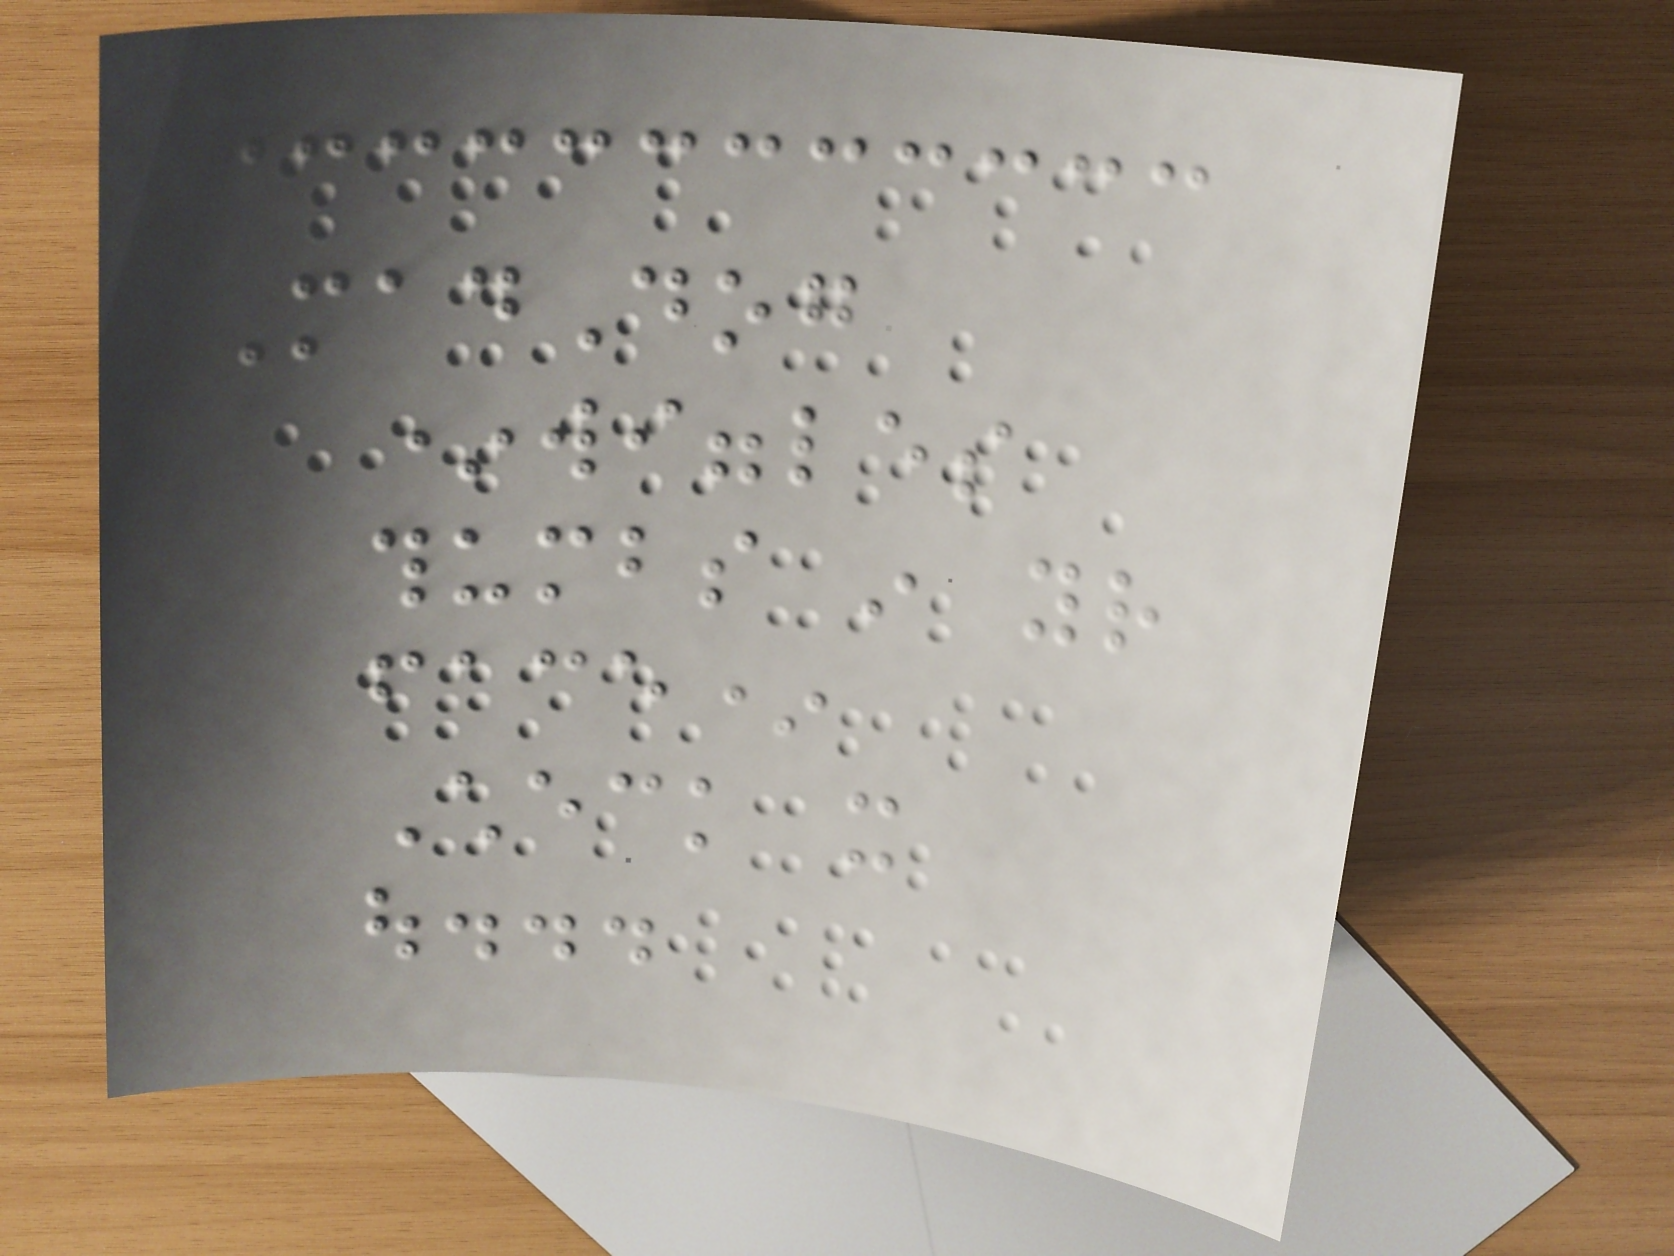MadDog
*wiggles
thumbs in your
face*
Check it
out...
